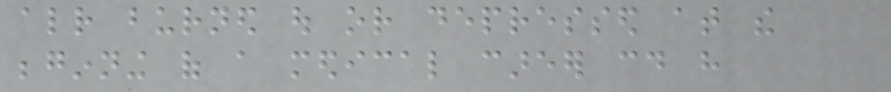already burned out or depressed at the
beginning of a medical career could have
